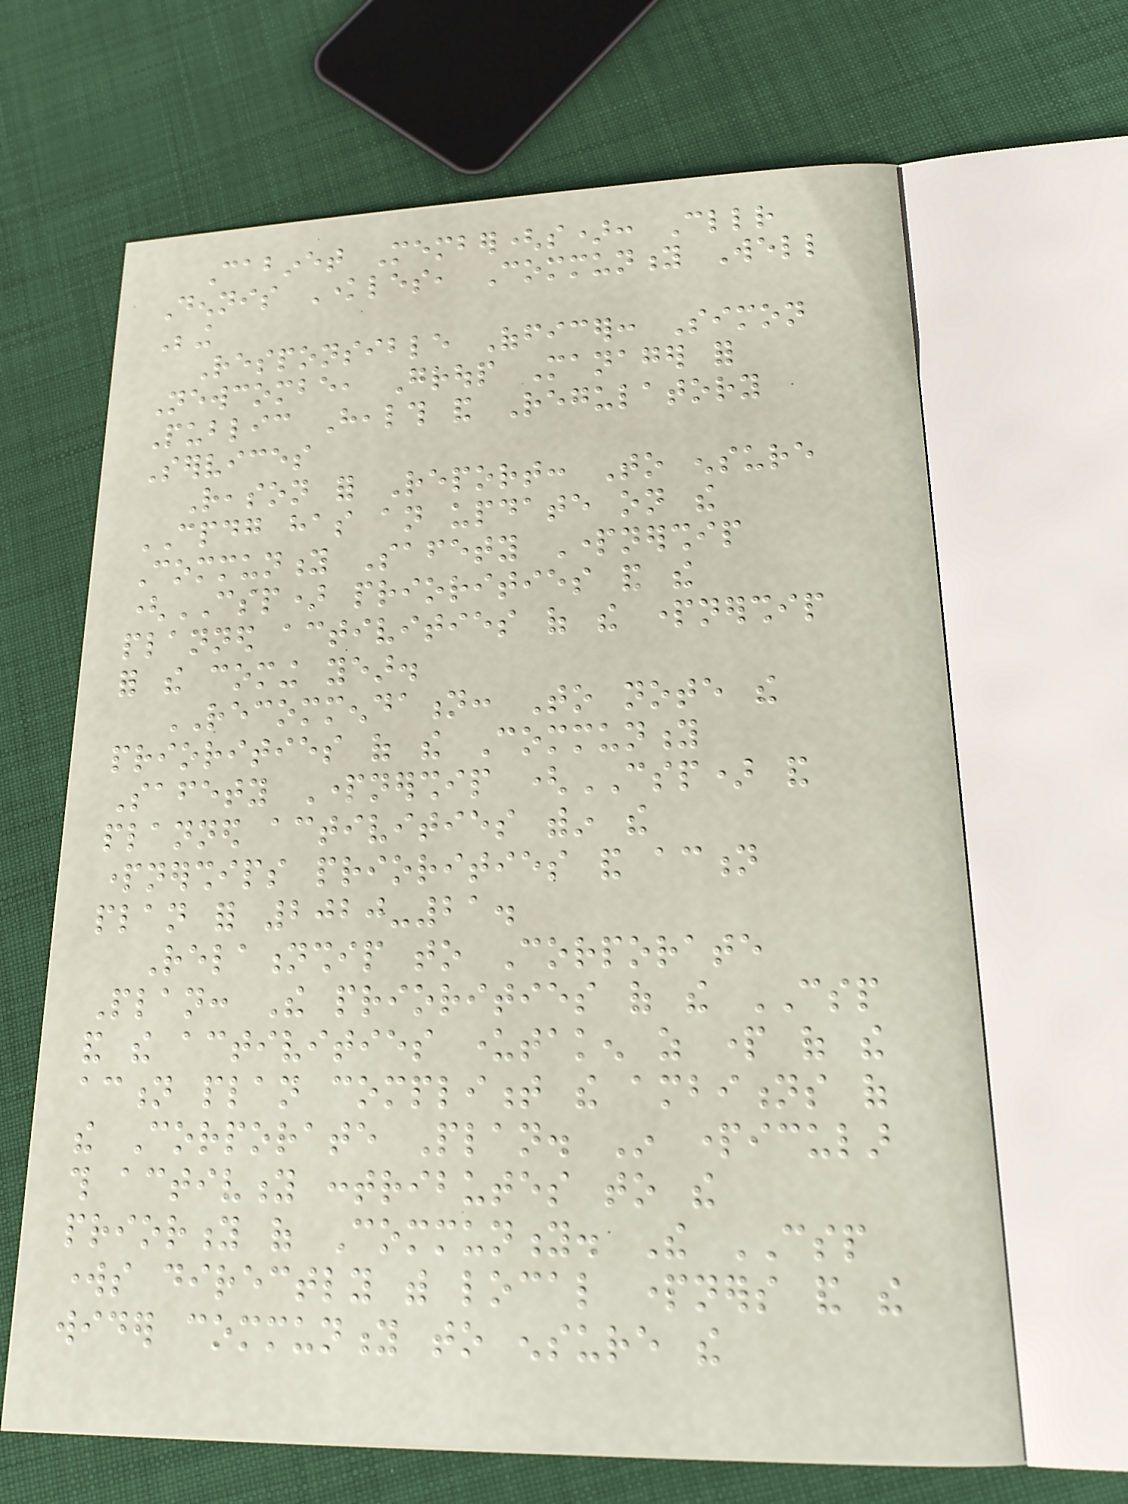Cabinet Member(s): Cllr
Dennis Knowles, Community Well
Being
Responsible Officer: Simon
Newcombe, Group Manager for
Public Health and Regulatory
Services
Reason for Report: To ensure
CPDG has an update on the
Community Safety Partnership
(CSP) priorities and the
planned activities of the partnership
for the coming year.
RECOMMENDATION: To note the
priorities of the Community
Safety Partnership (CSP) and
planned activities within the
partnerships priorities and action
plan for 2020-21.
Relationship to Corporate
Plan: The priorities of the CSP
and the activities undertaken as part of the
action plan compliment the ambitions of
the Corporate Plan. In particular
this activity contributes to the
priority of Community. The CSP
works directly with local partners and the
wider community to ensure the
